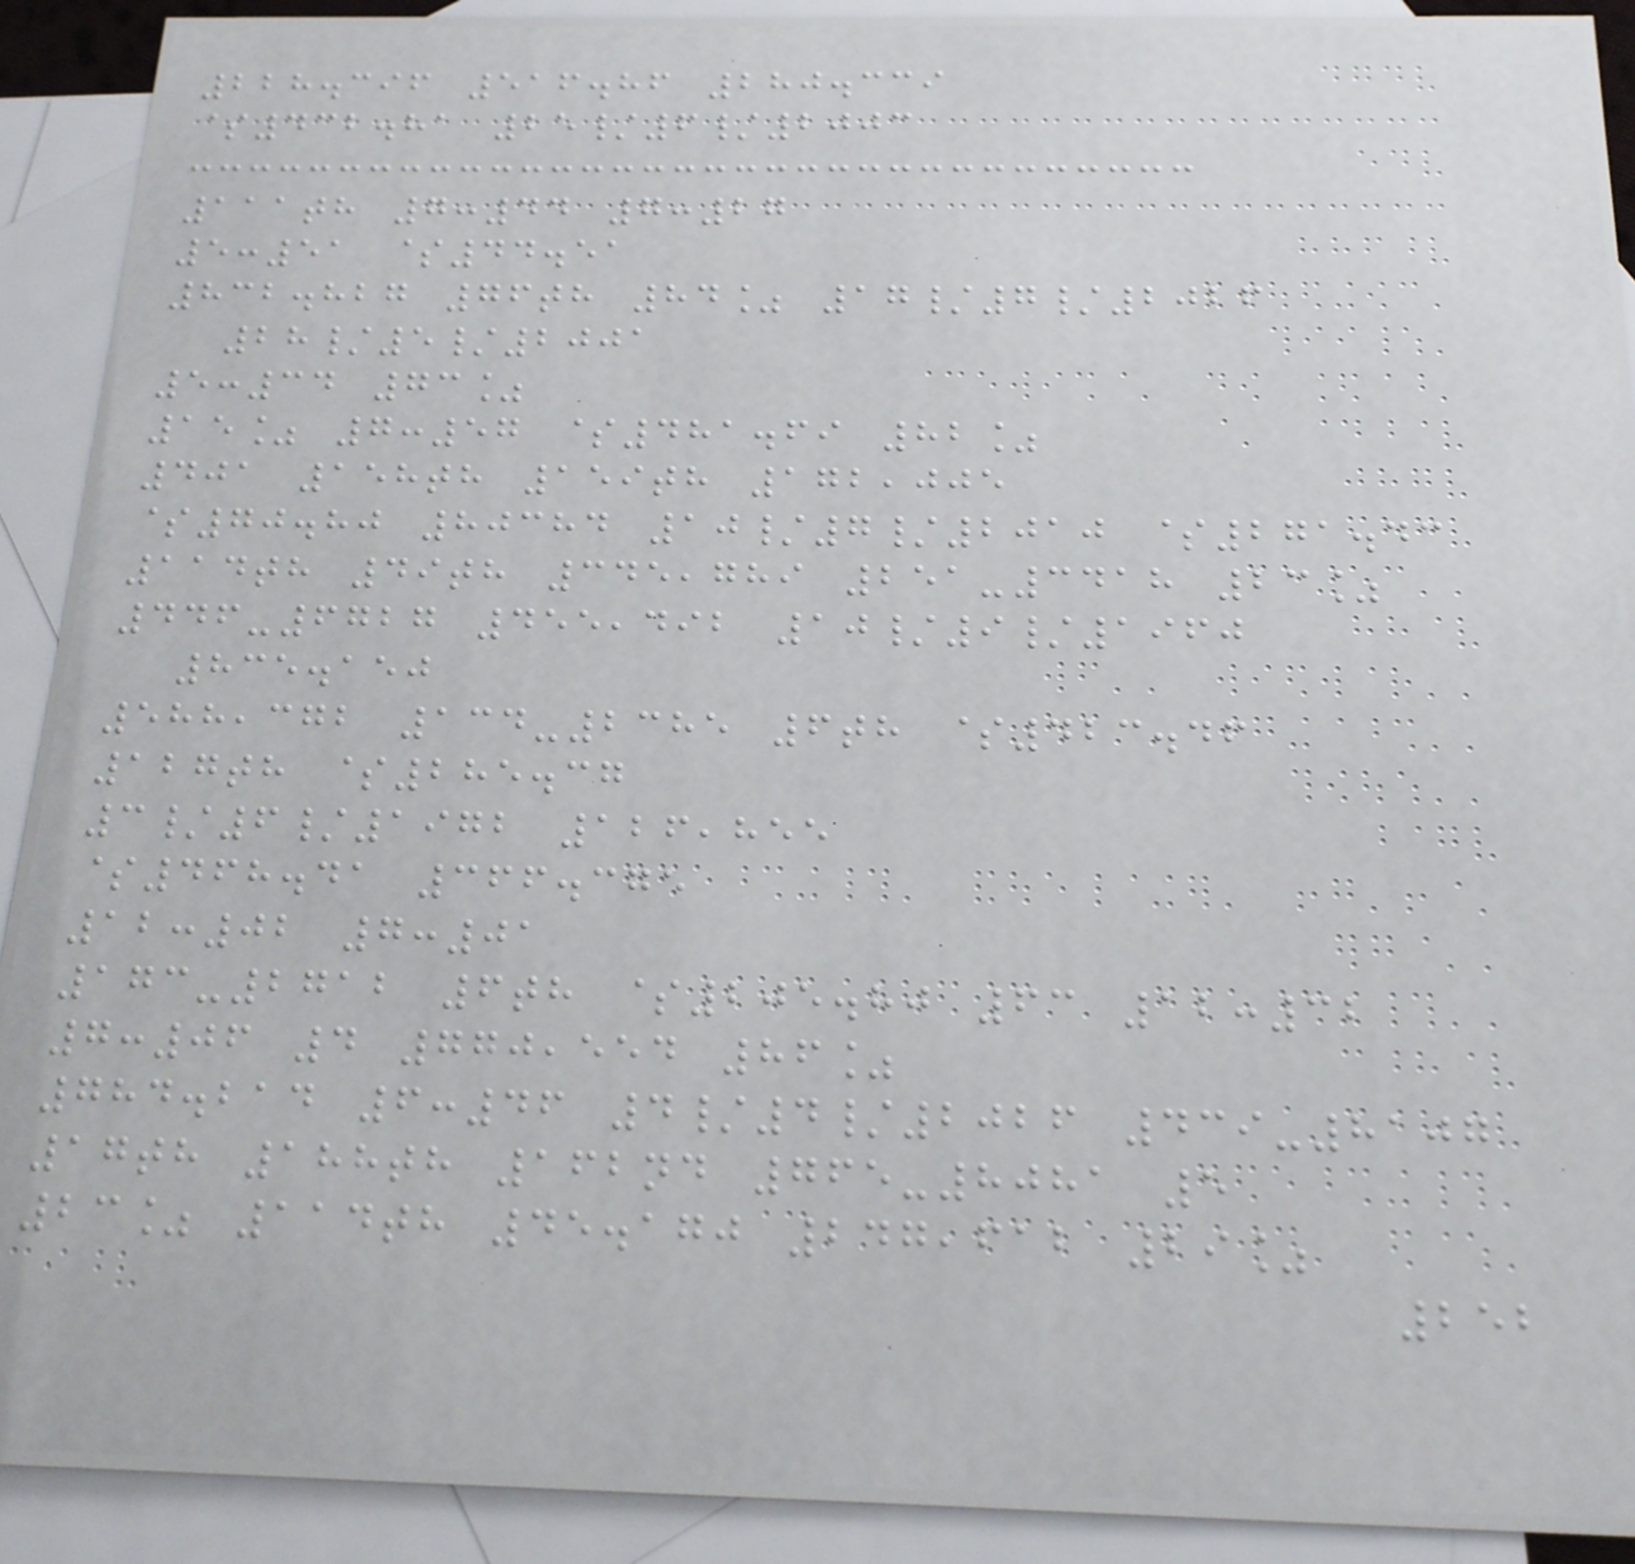228.396 516.86 280.339
$432.81 25/6/2003
111th 7:44 7:27
5:51 $44.51
832.827 76th 84% 17/7/2026
28/5/2001
5:34 73%
15% 7:57 $481.69 82%
401 158th 159th 172,005
$70.80 80384 10/7/2010 $271.43
114th 49th 345,789 251-3418 23%
446-6727 455,492 10/9/1960
835.150
588,372 134-2385 6th $423.46
127th $285.37
3/6/1972 126,855
$468.41 366.375
12:02 7:01
173-2712 6th $205.80 63 12:32
7:06 4 770,554 86%
784.214 6:46 4/4/2026 439-8107
17th 188th 162nd 765-8081 5
23% 114th 45.170 247,612 29%
252
